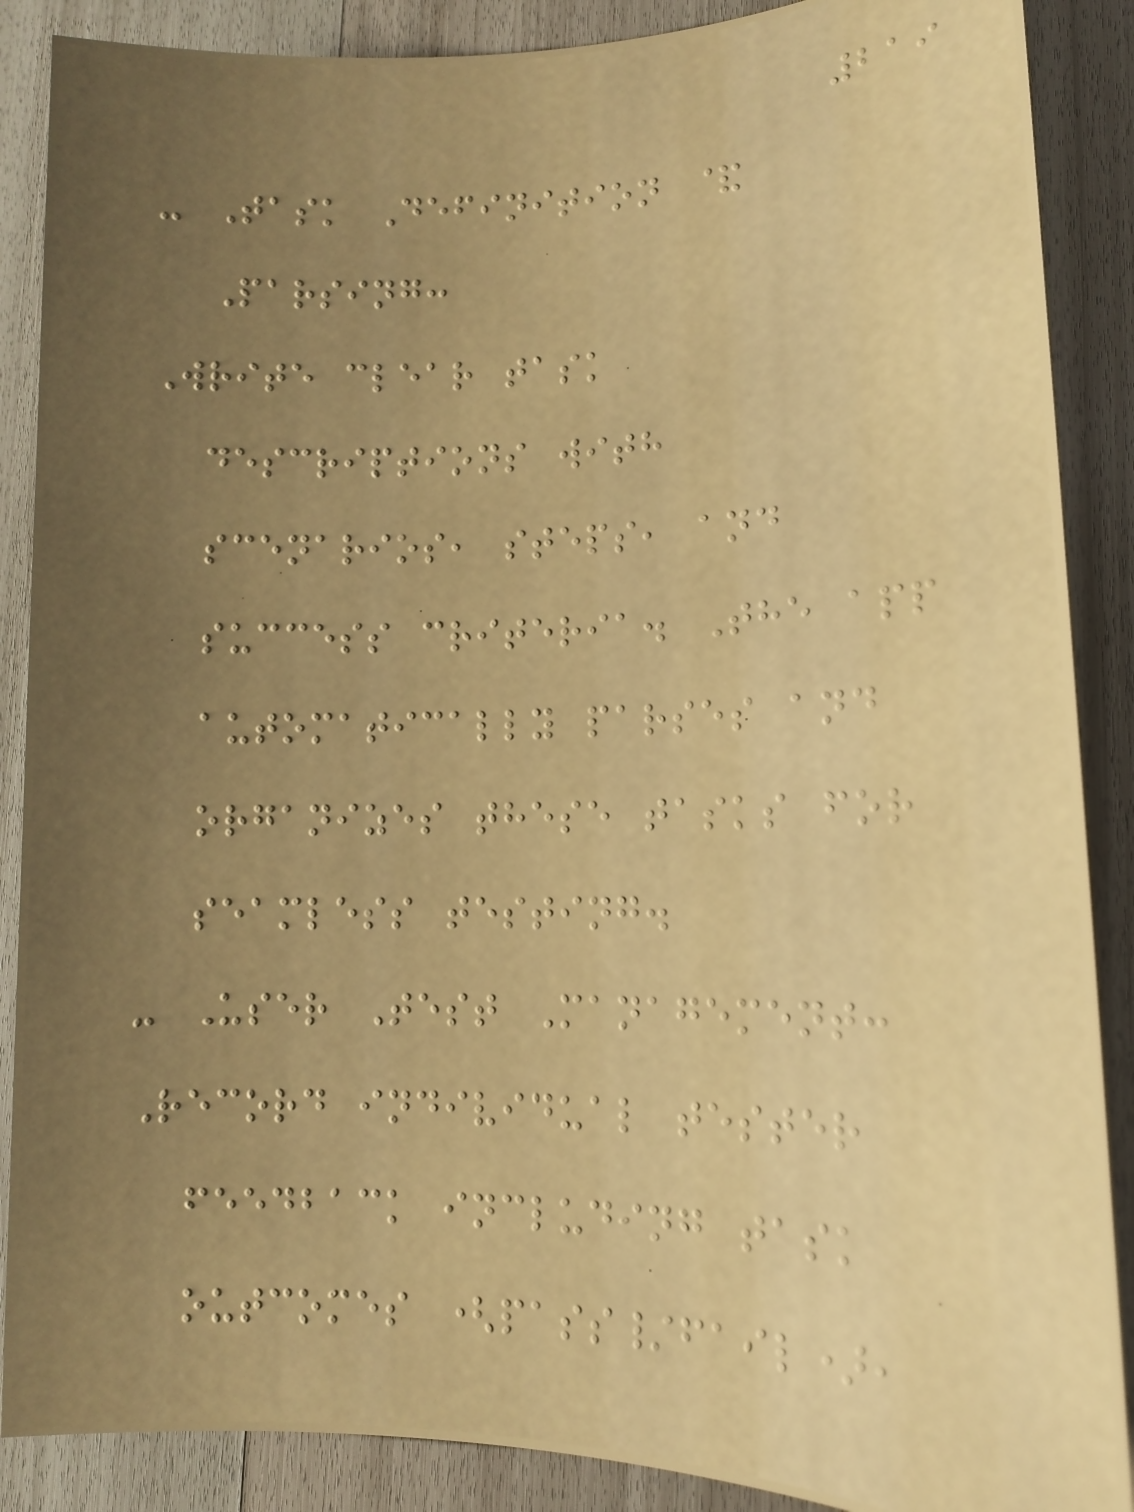219
- Task Definition &
Parsing:
Write clear task
descriptions with
scenarios, steps, and
success criteria. The app
automatically parses and
organizes these tasks for
seamless testing.
- User Test Management:
Record individual tester
feedback including task
outcomes (pass/fail),
